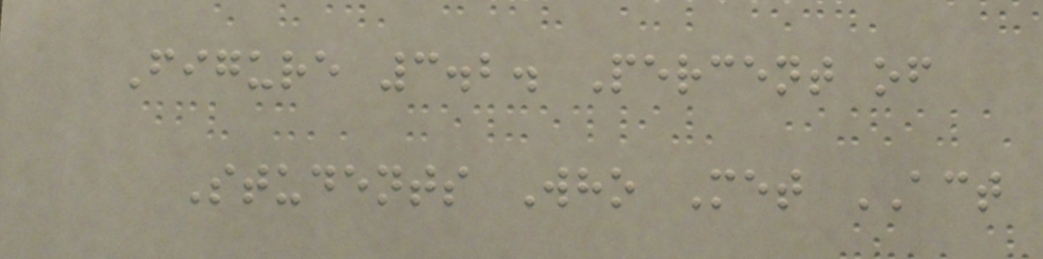Figure 3.2. Percent of
Students Who Met ACT
